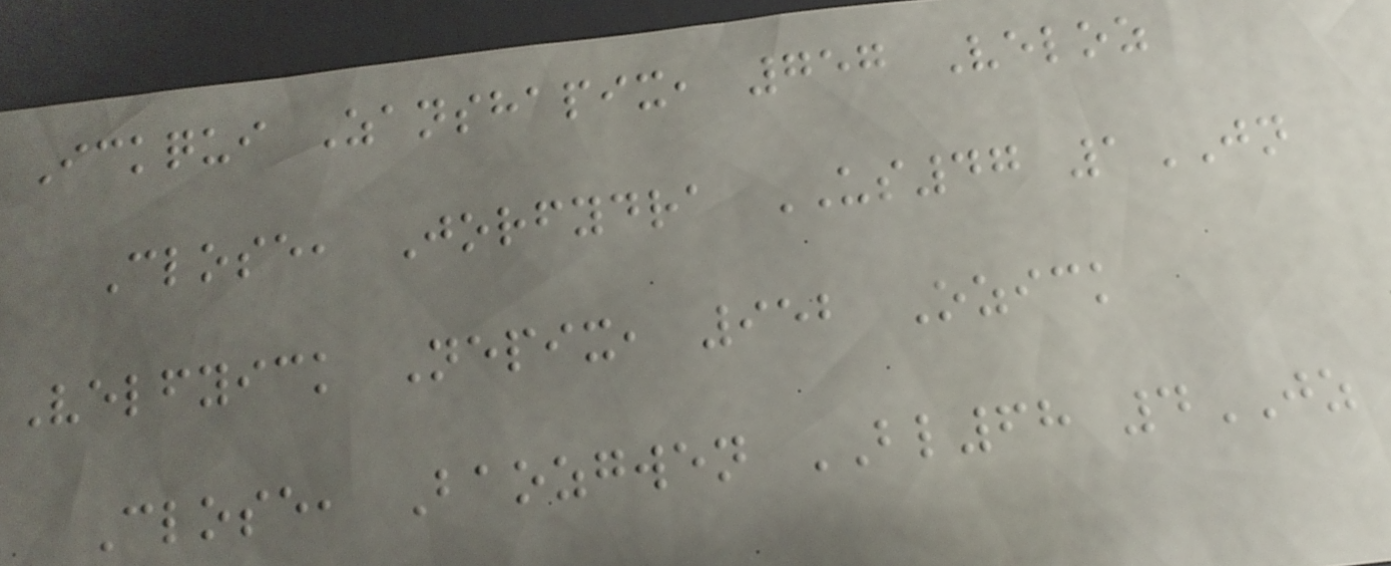Ickqui Zanshapix, 757 Veloz
Close, Jorfydra US47 1JN
Velfyick Nepix, 952 Ozick
Close, Baozgwen BL68 4JZ
